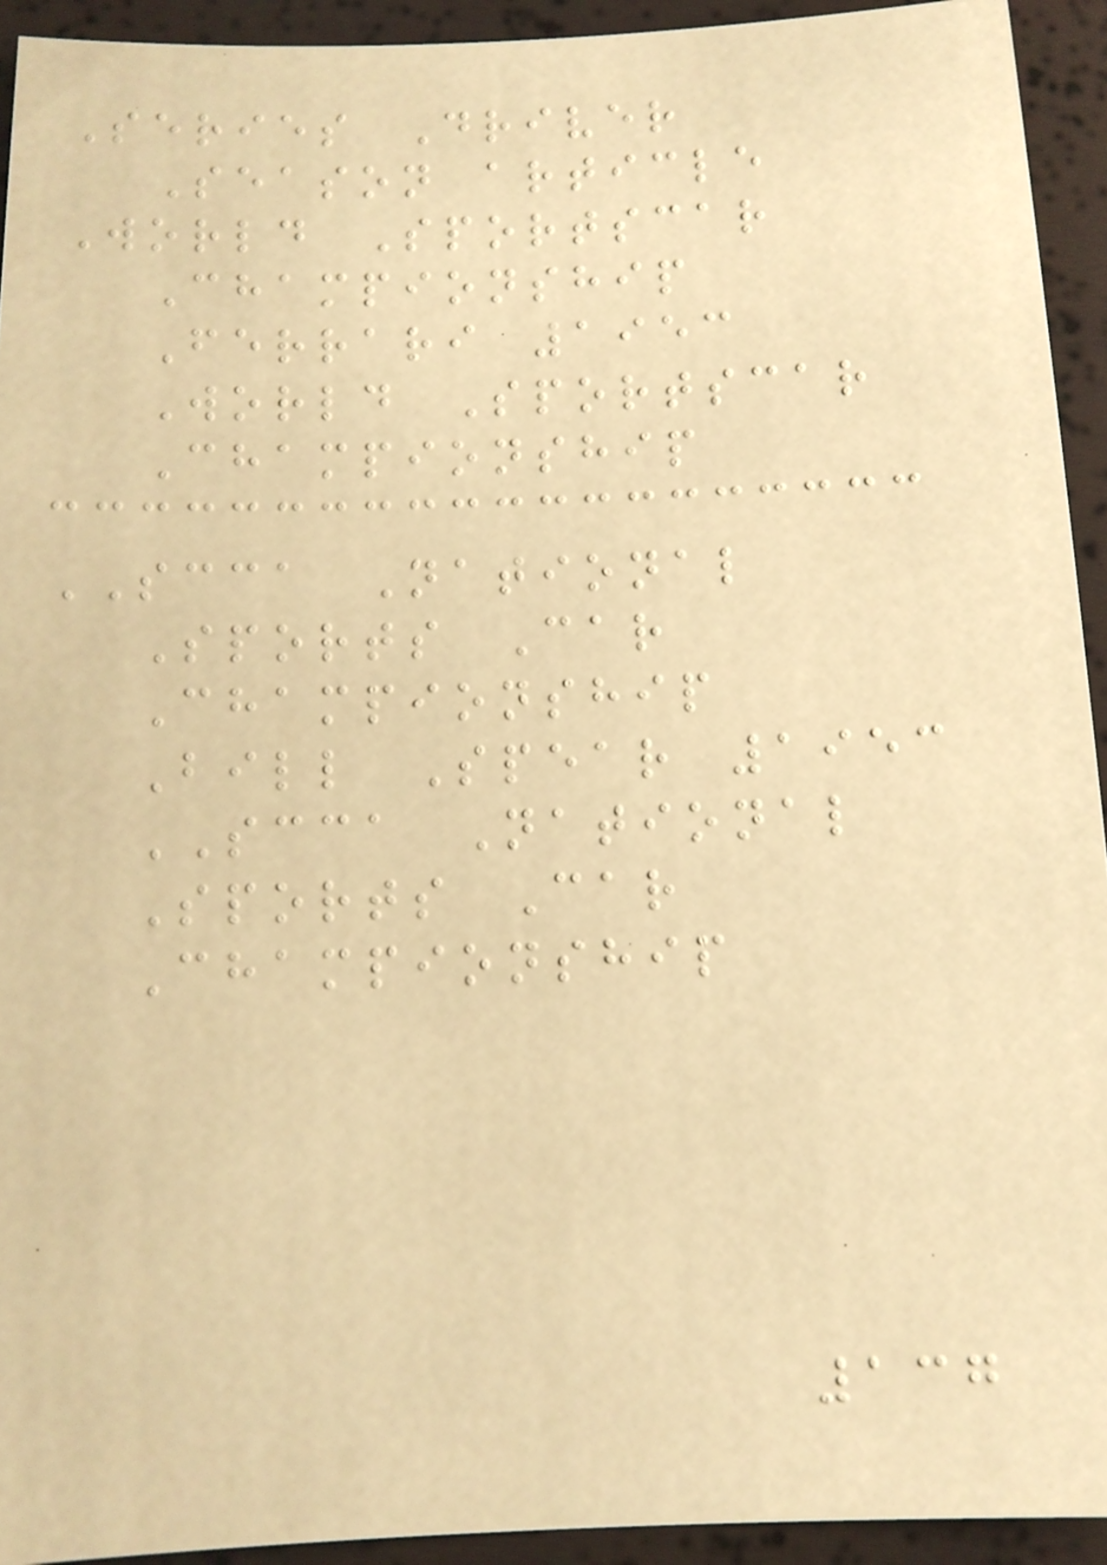Series Driver
Season article
World Sportscar
Championship
Ferrari 1953
World Sportscar
Championship
SCCA National
Sports Car
Championship
Bill Spear 1953
SCCA National
Sports Car
Championship
137
